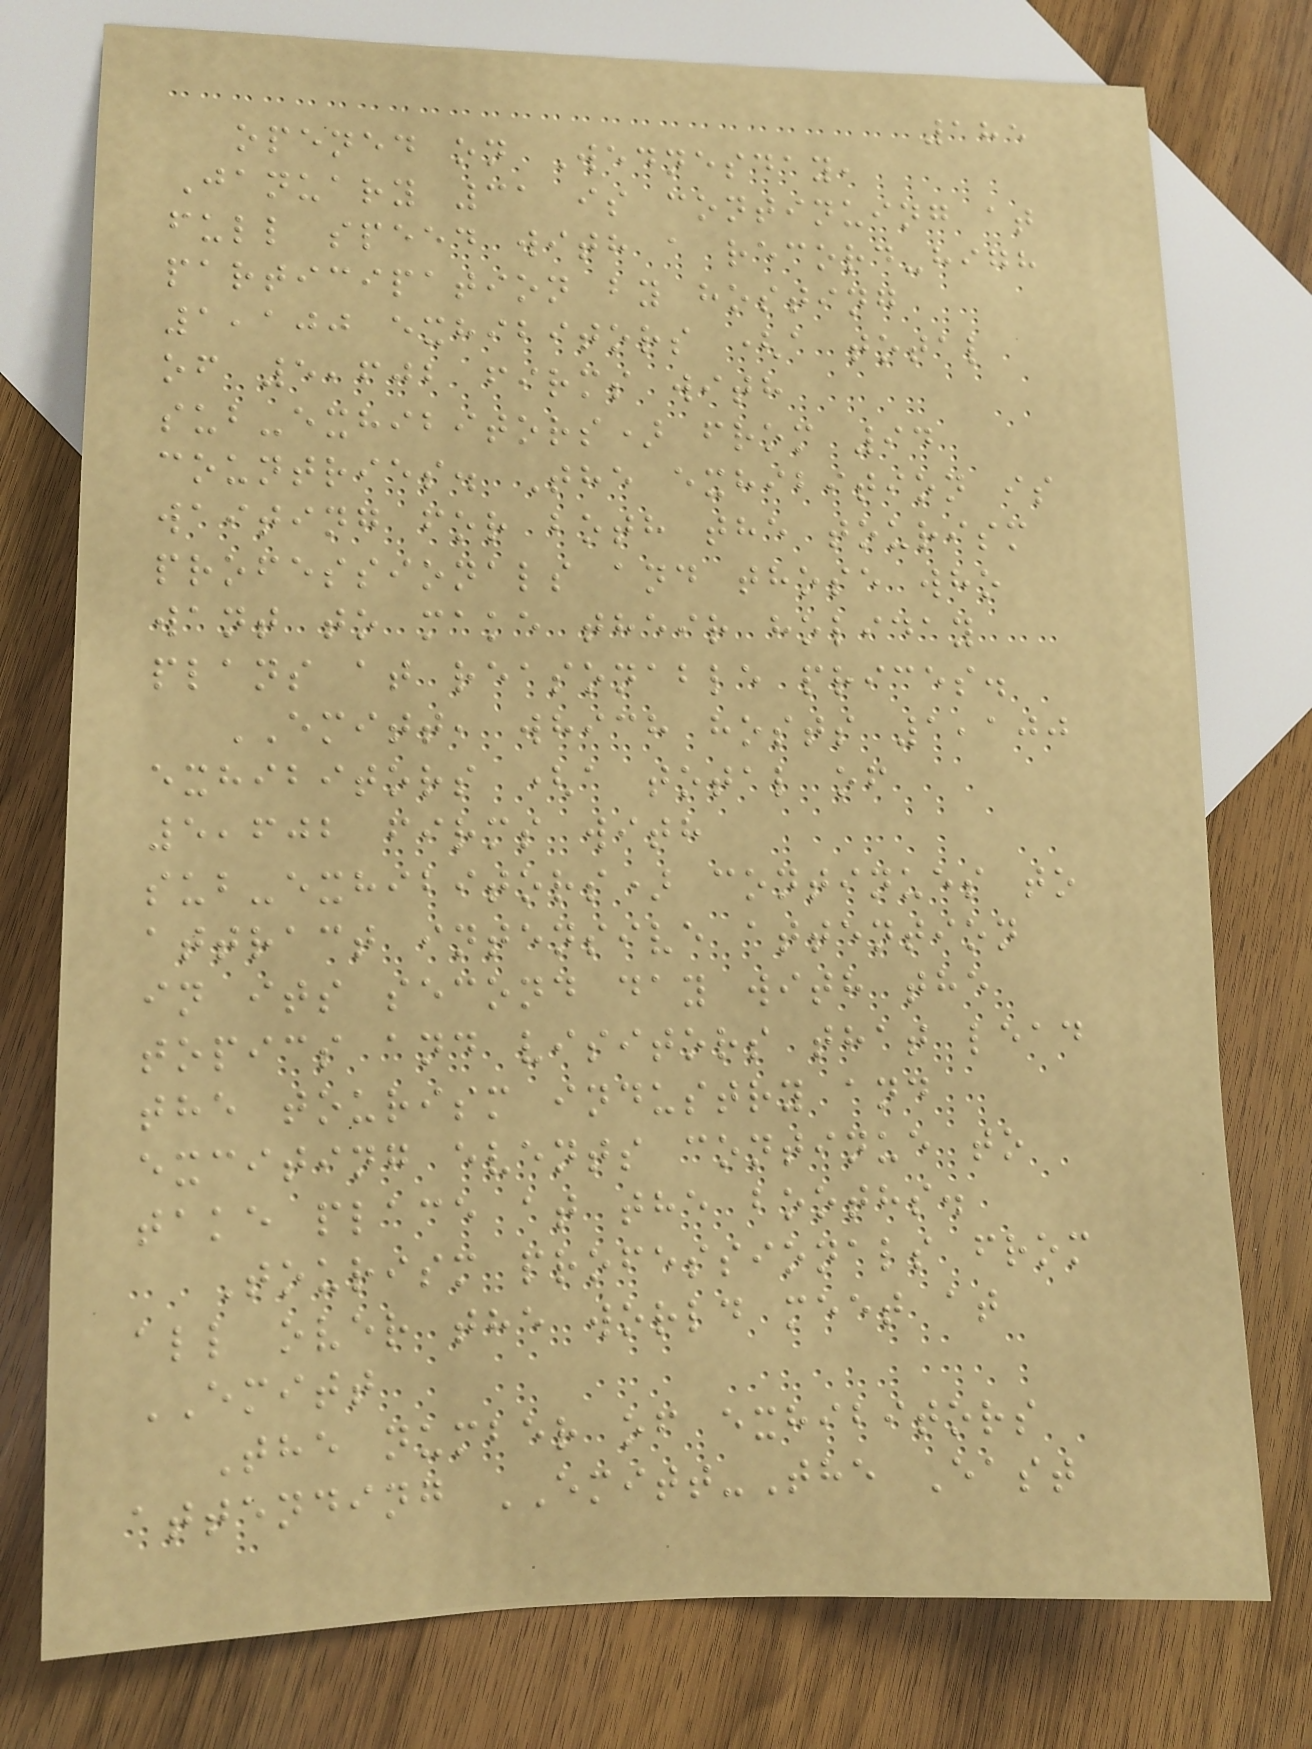185
opened on Wednesday,
January 31 is continuing at
full speed with a record-high
participation by hosting
1,100 exhibitors (a total
of 5,602 firms with
sub-exhibitors) from 94
countries. The exhibition is
waiting for both the tourism
professionals and those who
want to make their holiday
plans at reasonable prices.
EMITT, which hosts 1,100
exhibitors (a total of
5,602 firms with
sub-exhibitors) continues to
attract intensive attention
in its second day with the
topics and visitors that lead
the tourism industry and
exciting events continue to
take place at the booths.
Tourism professionals from
all over the world meet at
EMITT
The number of exhibitors
attending EMITT-The East
